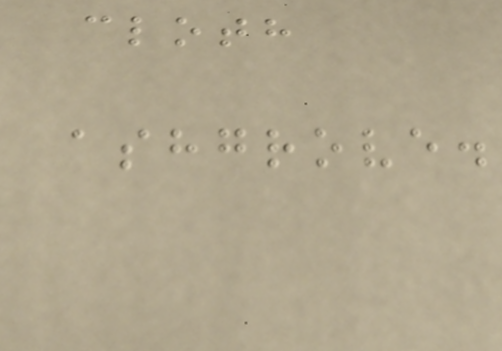cloth
ashgrove.
